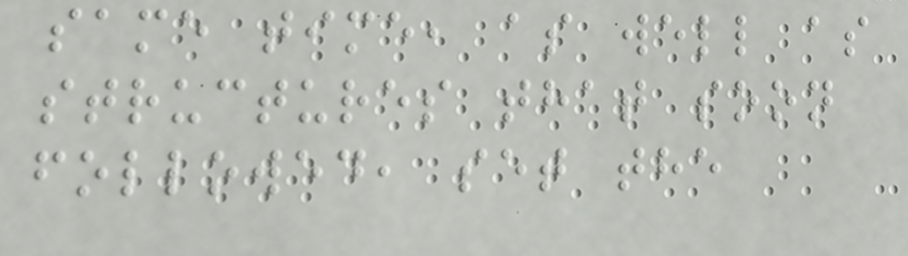same time, as well as
structures that soon
followed, set the
